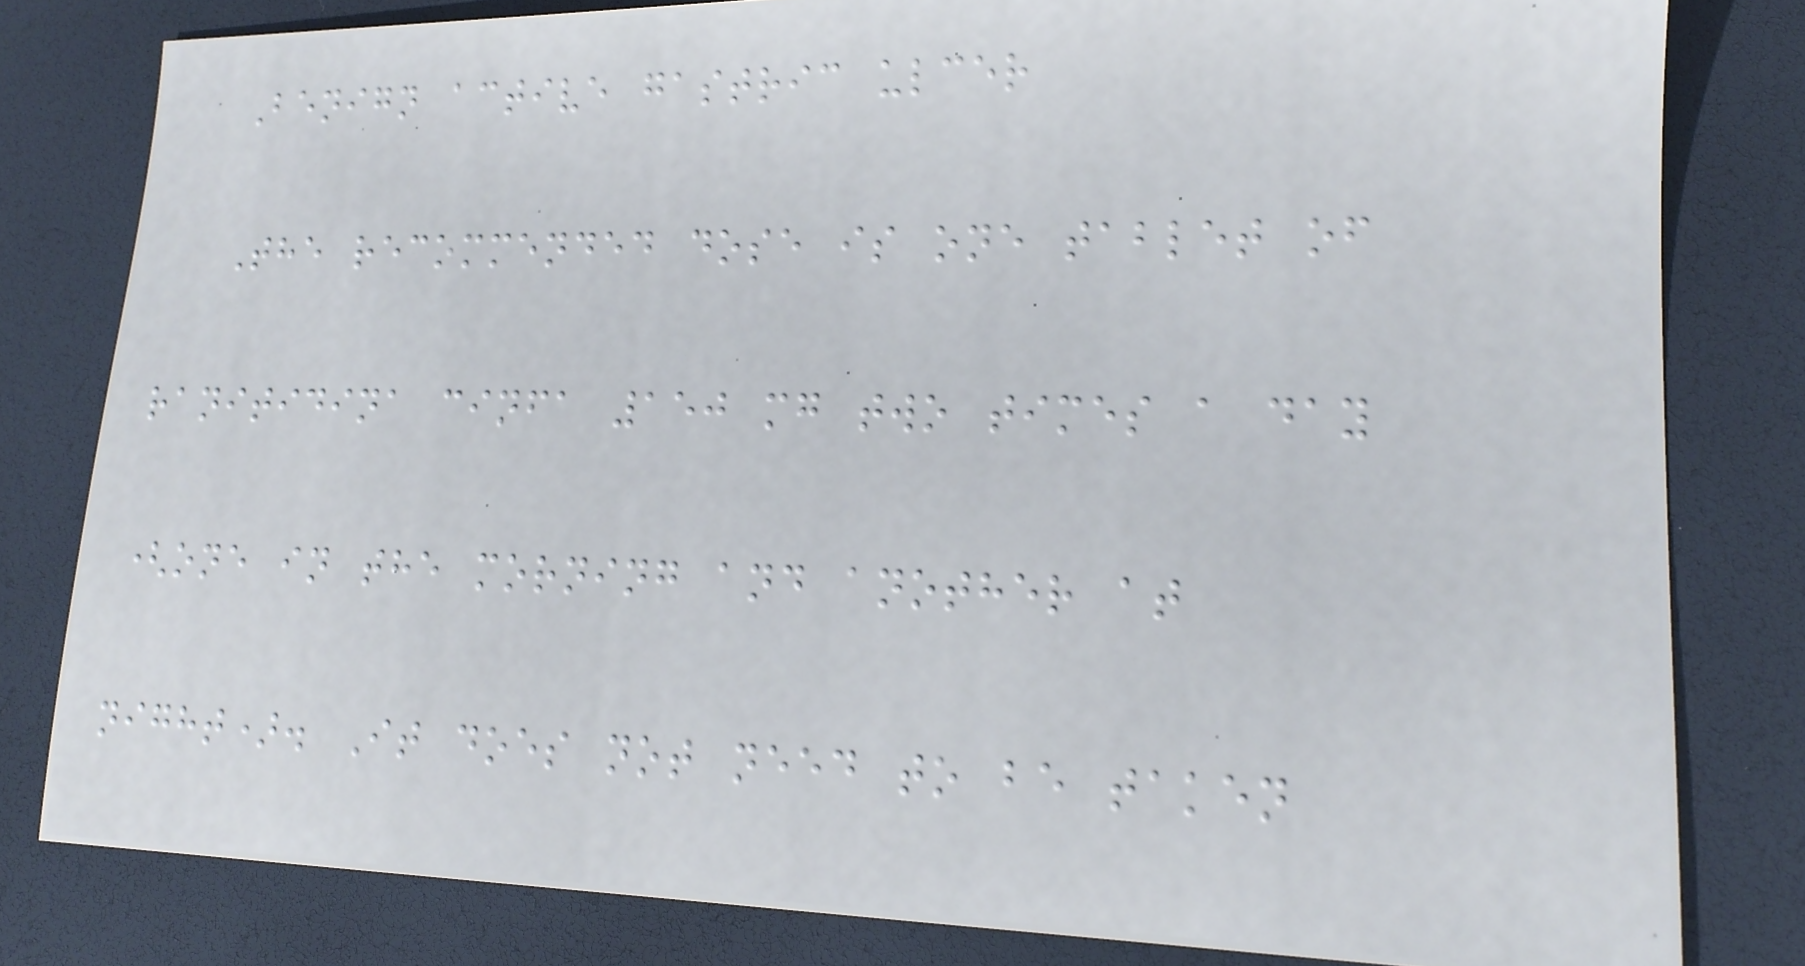Benign active gastric ulcer
The recommended dose is one tablet of
ranitidina cinfa 150 mg two times a day
(one in the morning and another at
night). It does not need to be taken
